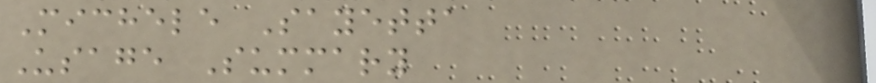Michele Sayetta
Usage Summary
